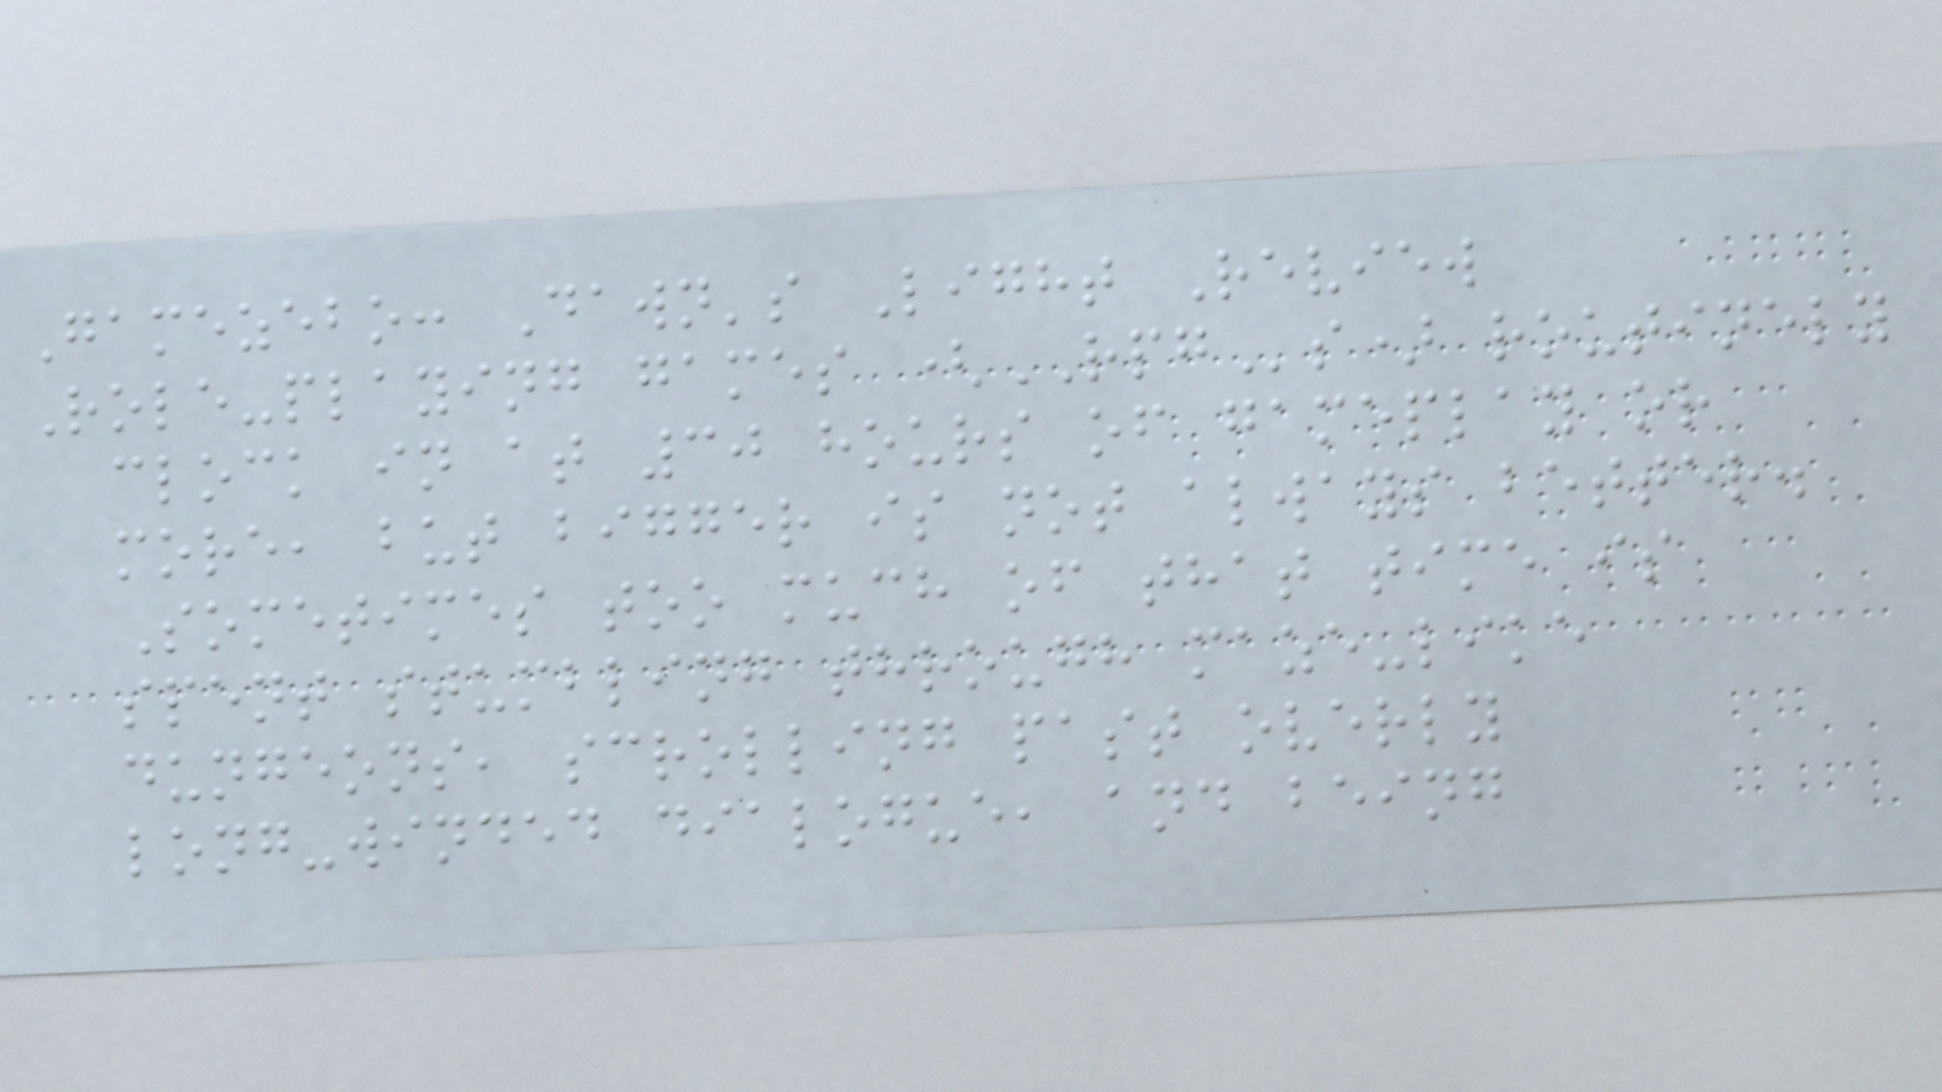Gamezebo: Dawn's Light Review
Role-playing games (RPGs) routinely
clock in at 30 hours of gameplay or
more, but bigger is not always better.
Sometimes too much of that time is
spent stumbling through maze-like
dungeons, scrolling past overly
long-winded dialogue, and being
